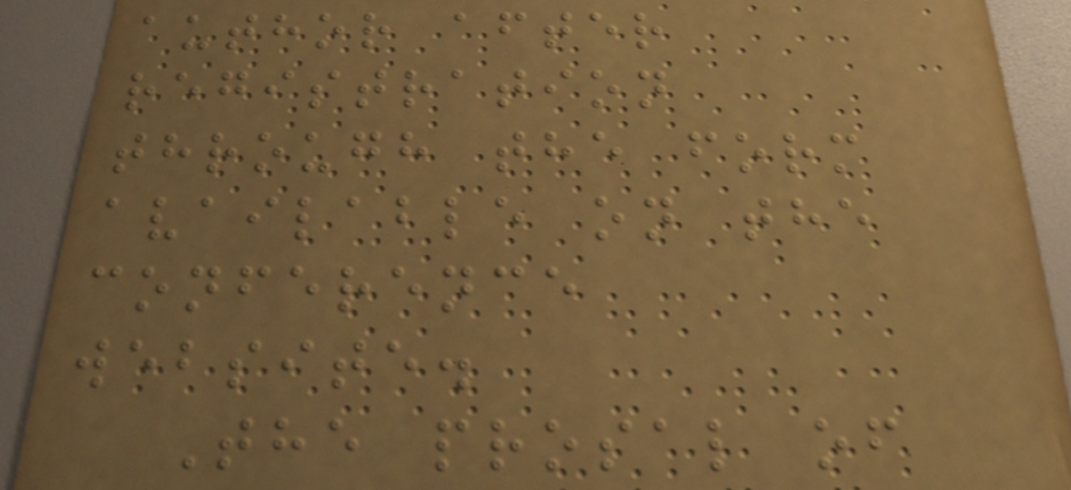author after
registration
through the form
available on the
conference
website.
The prosal of
